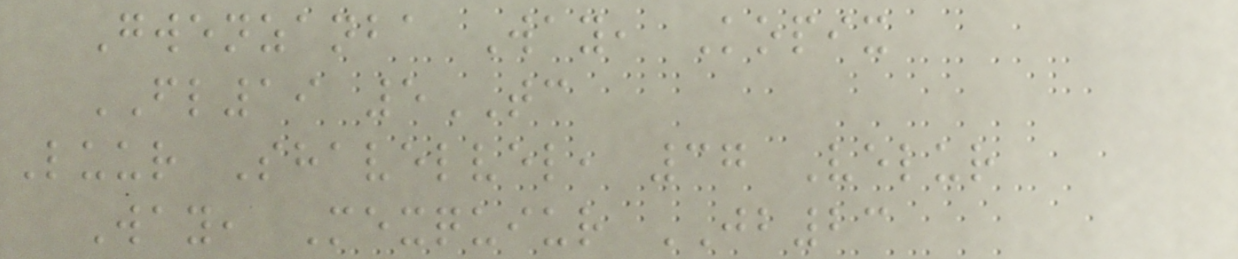Gwenzanba Way, Kopix
FL19 5TC
Luur Shavelvel, 37 Velur
Way, Mexquiur JB23
